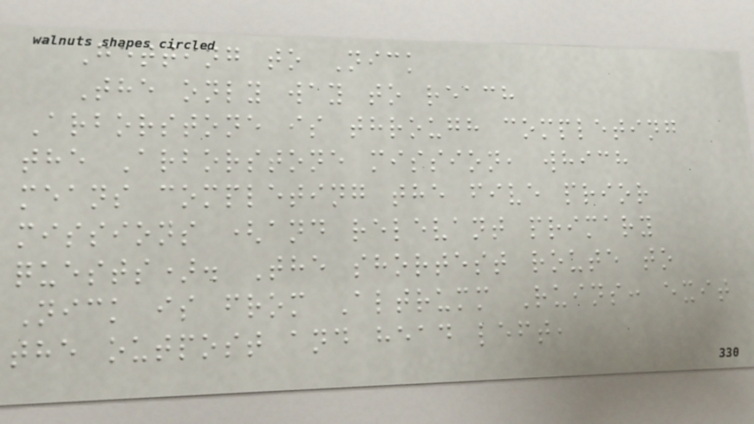Getting to Nick
The only way to reach
Arborstone is through completing
the Arborstone mission, which
means completing the five prior
missions (and relevant primary
quests). The shortest route to
Nick is from Altrumm Ruins: exit
the outpost and head left,
